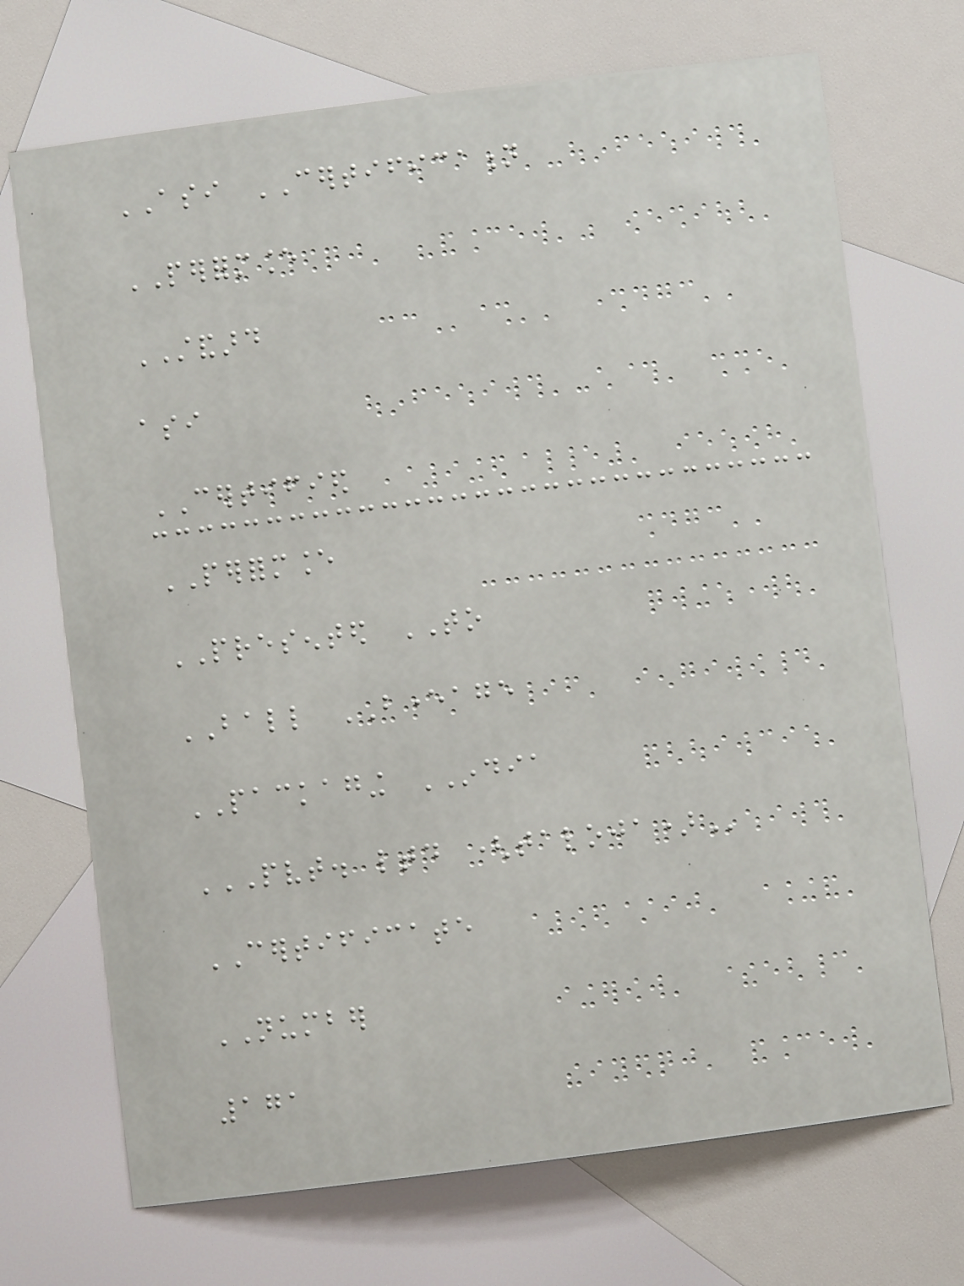ASI CERTIFICATION
PERFORMANCE
STANDARD
asi
CERTIFIED
PERFORMANCE
PRESENTED TO
BALL BEVERAGE
PACKAGING INDIA
PVT. LTD (TALOJA)
CERTIFICATE
NUMBER
171
